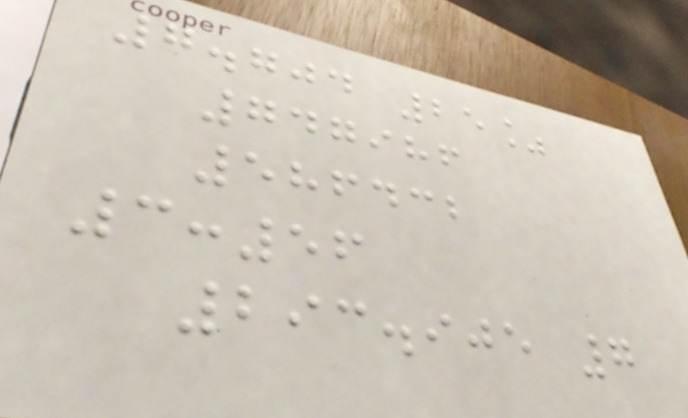7.704 25%
747986
586432
3:56
293.905 7
